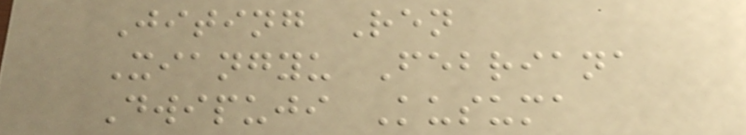Jiting Ren
Xiangyu Febriana
Dwipuji Kusuma
